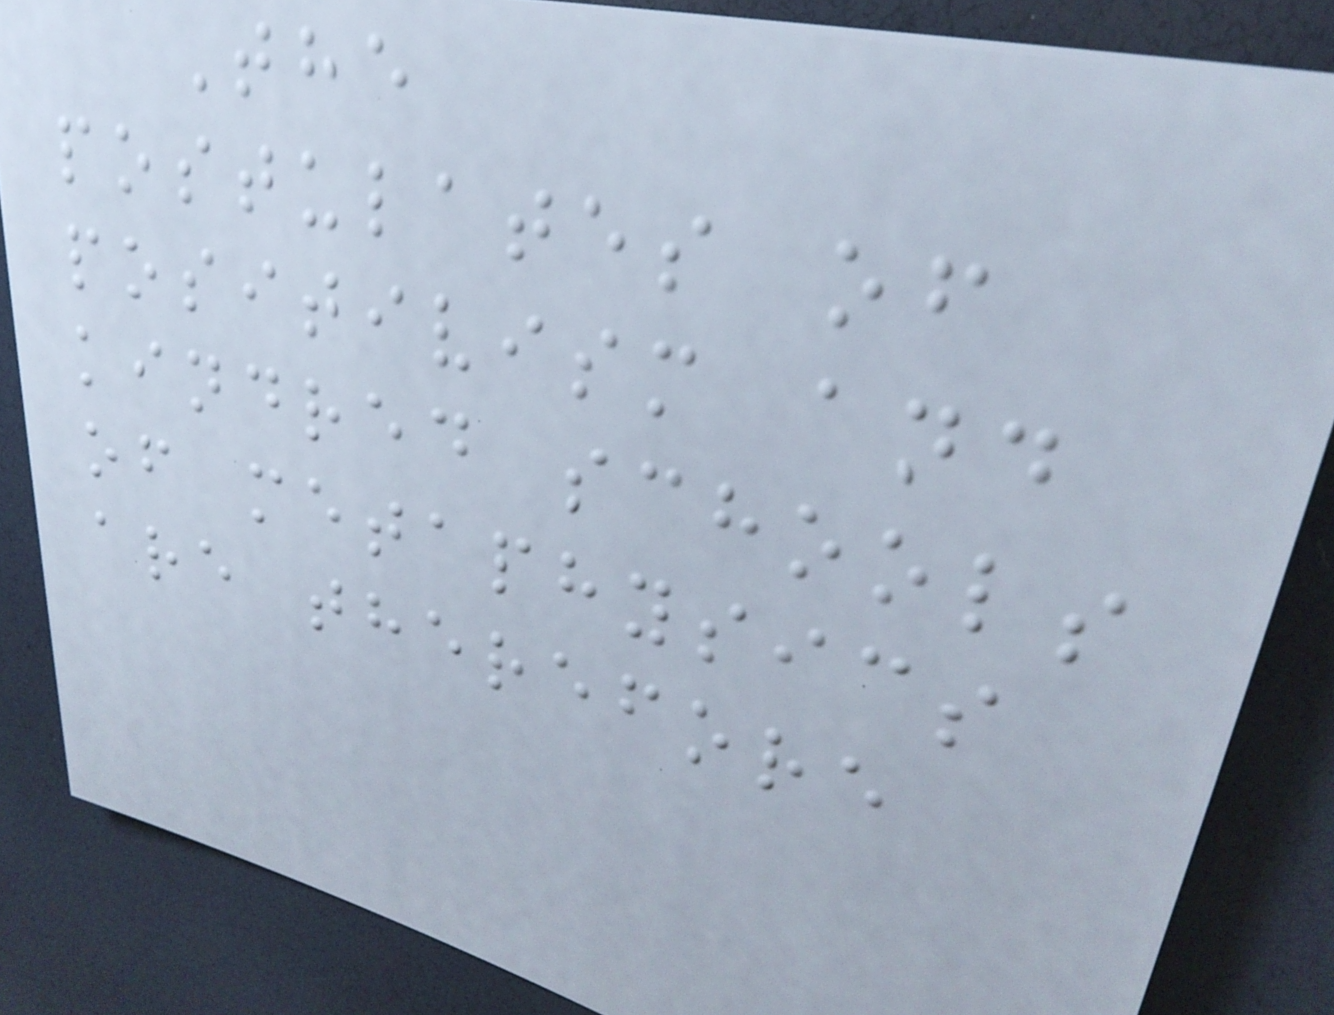The
postulates of
positivism and
kindred schools
of metaphysics
are therefore
